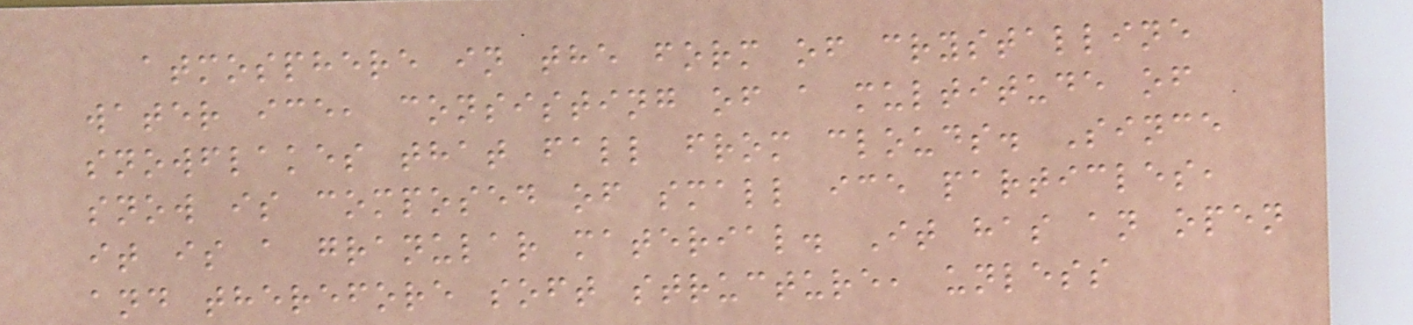atmosphere in the form of crystalline
water ice, consisting of a multitude of
snowflakes that fall from clouds. Since
snow is composed of small ice particles,
it is a granular material. It has an open
and therefore soft structure, unless
